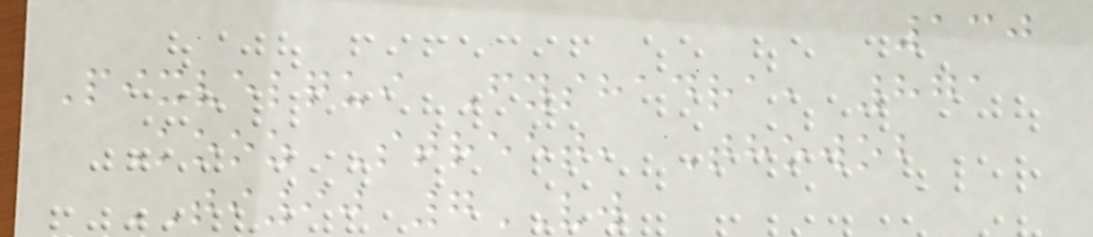130
Pixvelqui Fyshadra, 871
Kooz Street, Thowob
TI90 7VW
